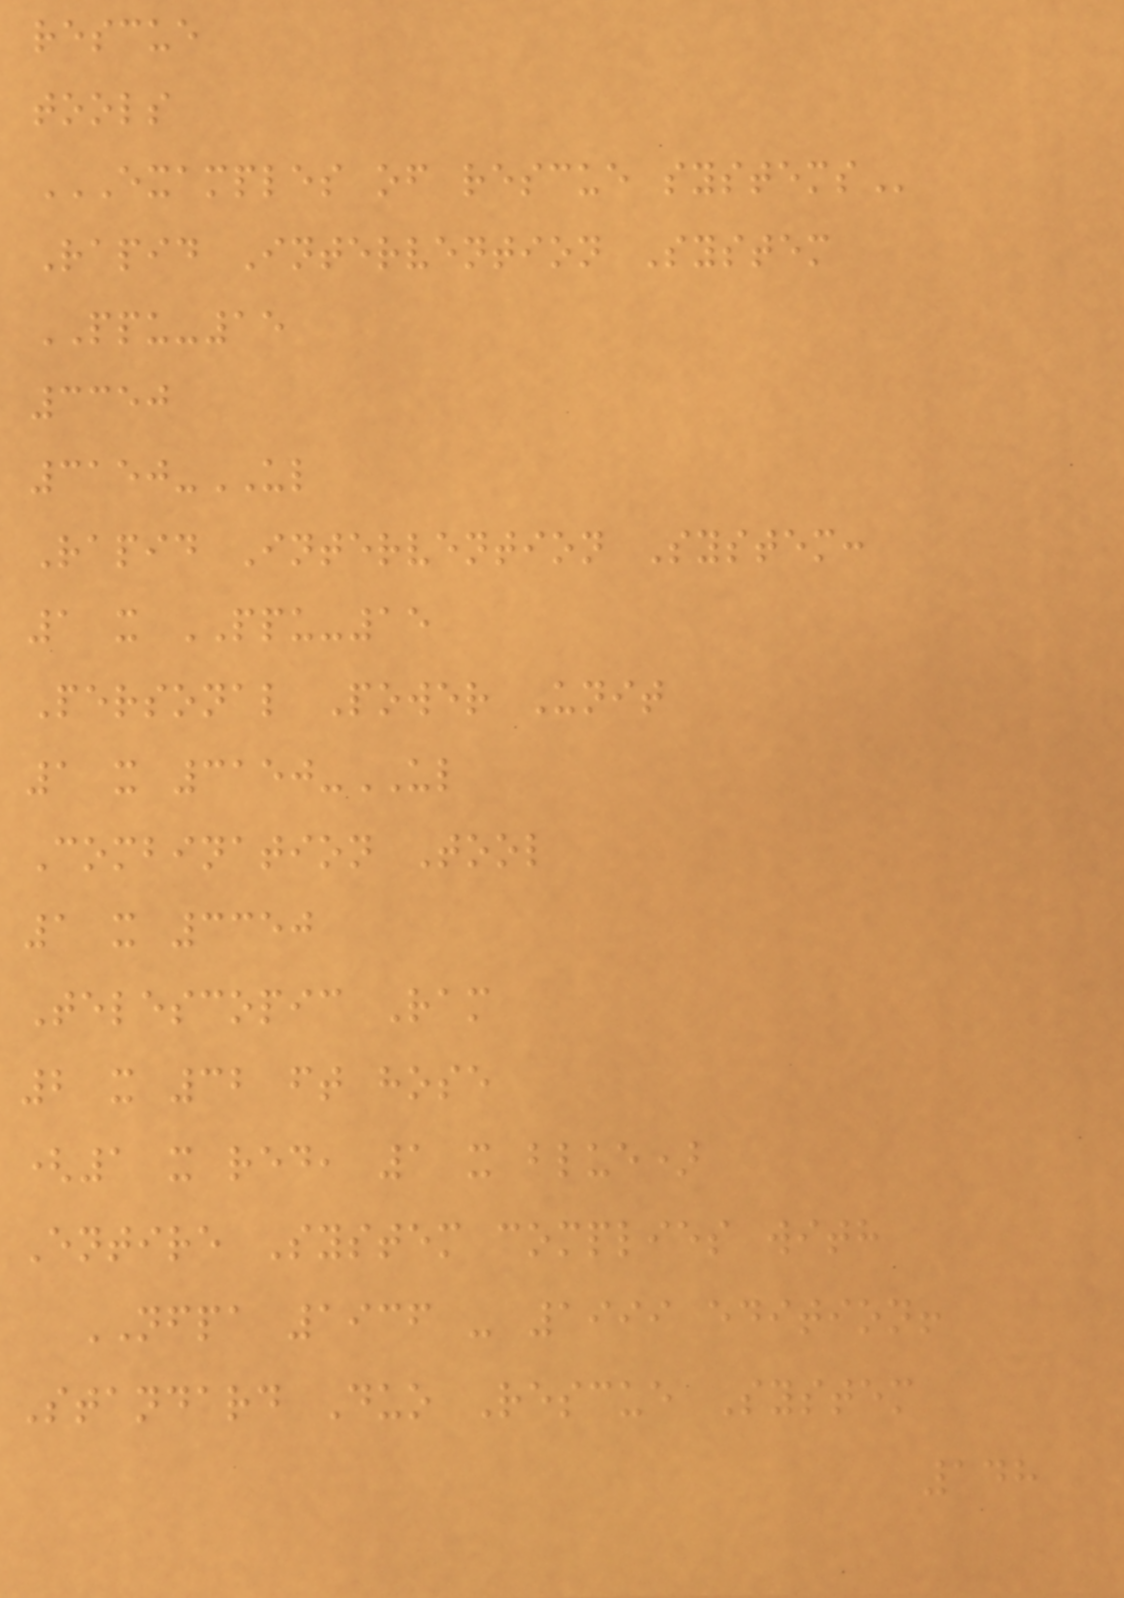rescue
tools
EXAMPLES OF RESCUE SYSTEMS
Rapid Intervention System
PPU-15
3350
3150-UL
Rapid Intervention System:
1 x PPU-15
Personal Power Unit
1 x 3150-UL
Combination Tool
1 x 3350
Telescopic Ram
2 x 32 ft hose
(1 x red, 1 x blue)
Entire System complies with
NFPA 1936 - 1999 edition!
Standard Duo Rescue System
148
